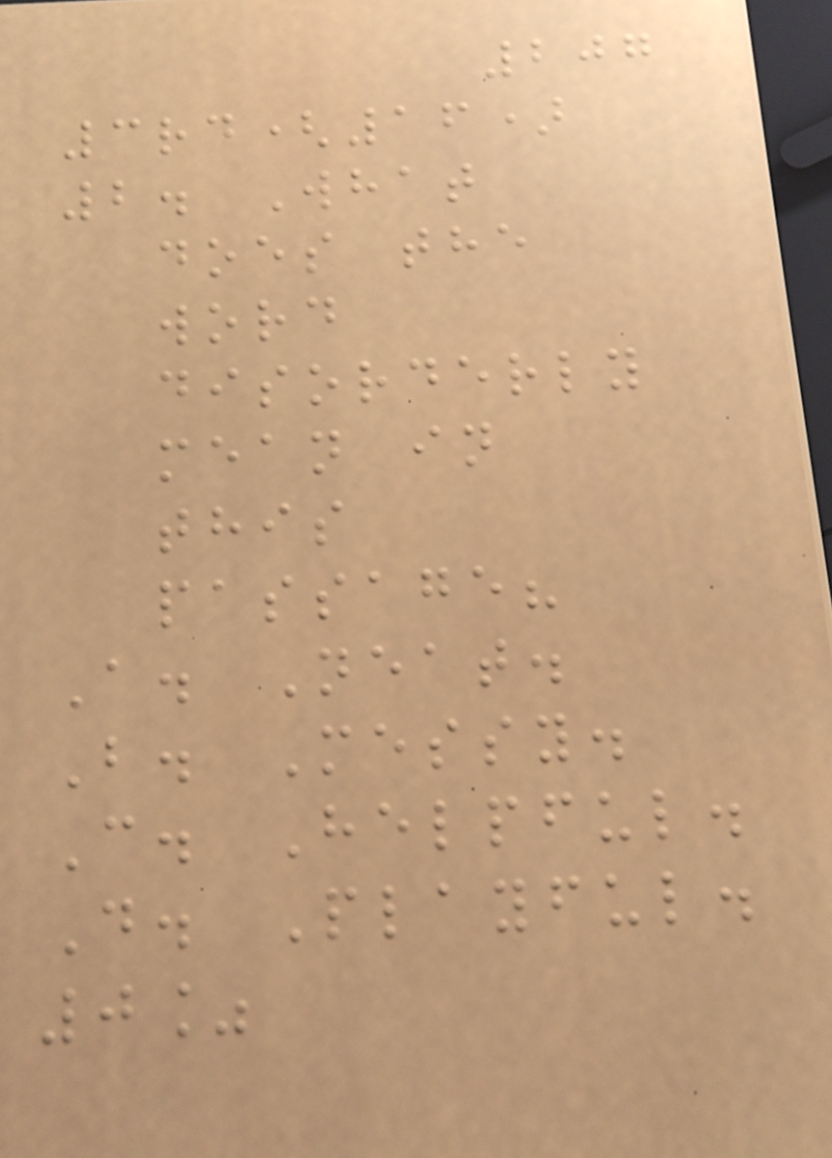207
3rd(16)
2. What
does the
word
disorderly
mean in
this
passage?
A. Neat.
B. Messy.
C. Helpful.
D. Playful.
0%
